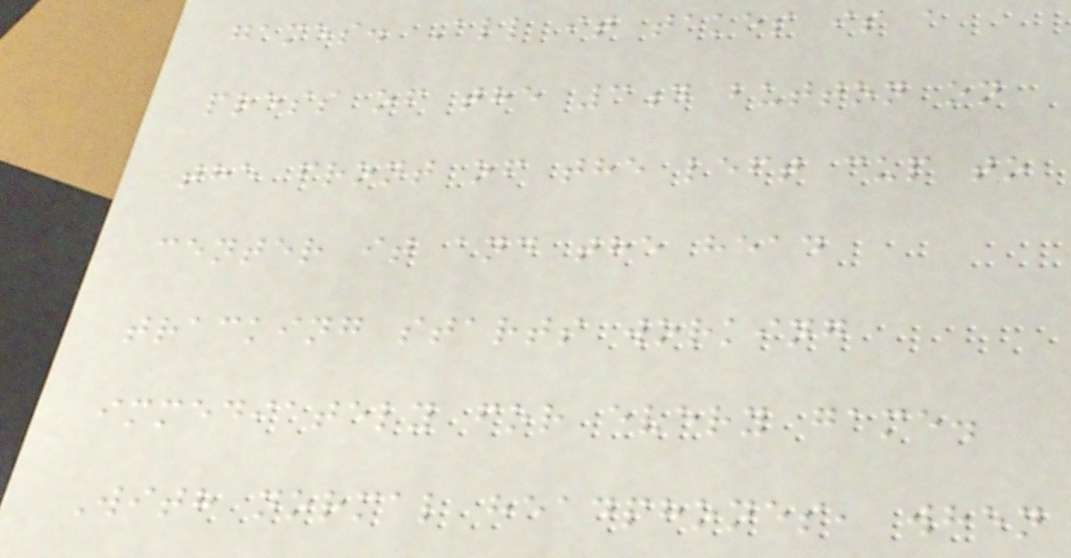games. All it takes is a
press of the 3d button on
the front of the left cup to
center it and the head
tracking starts working
immediately for every game.
With normal headphones, when
